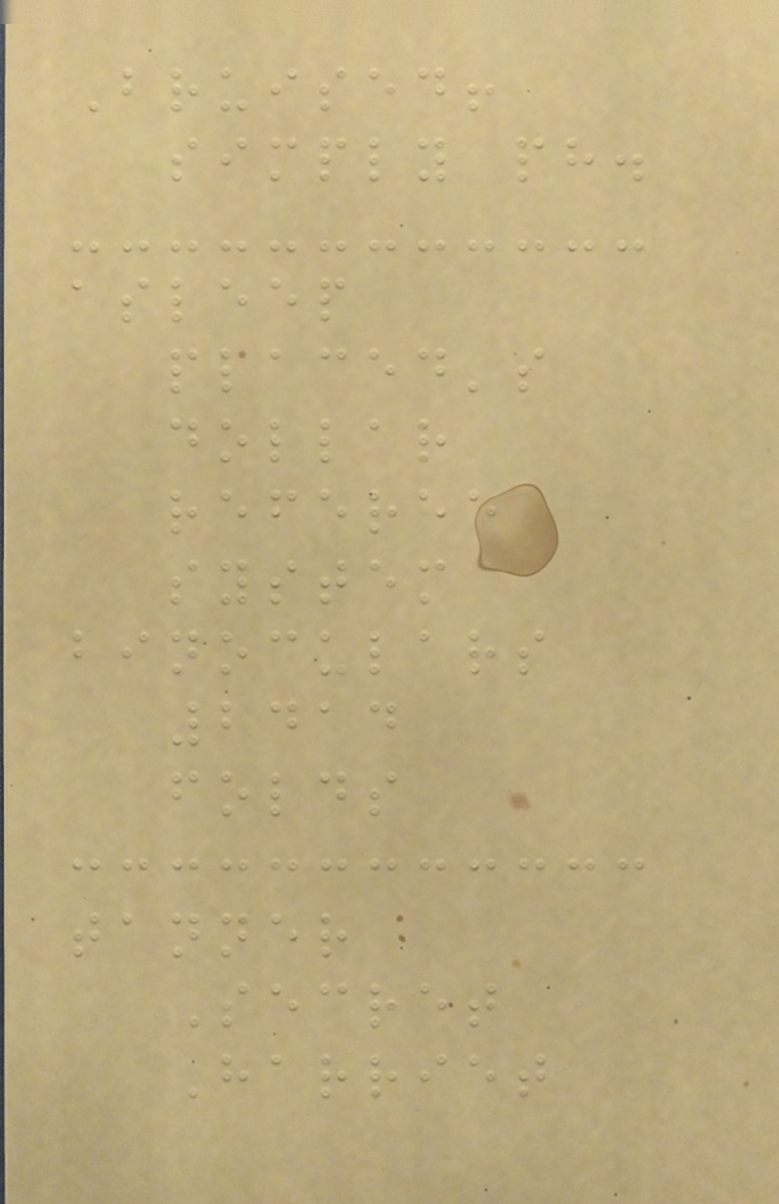Bruised!
simply ph.
asleep
placed's
dollar
referee
system
binoculars
2414
folds
tanner
Secret
Harriet
